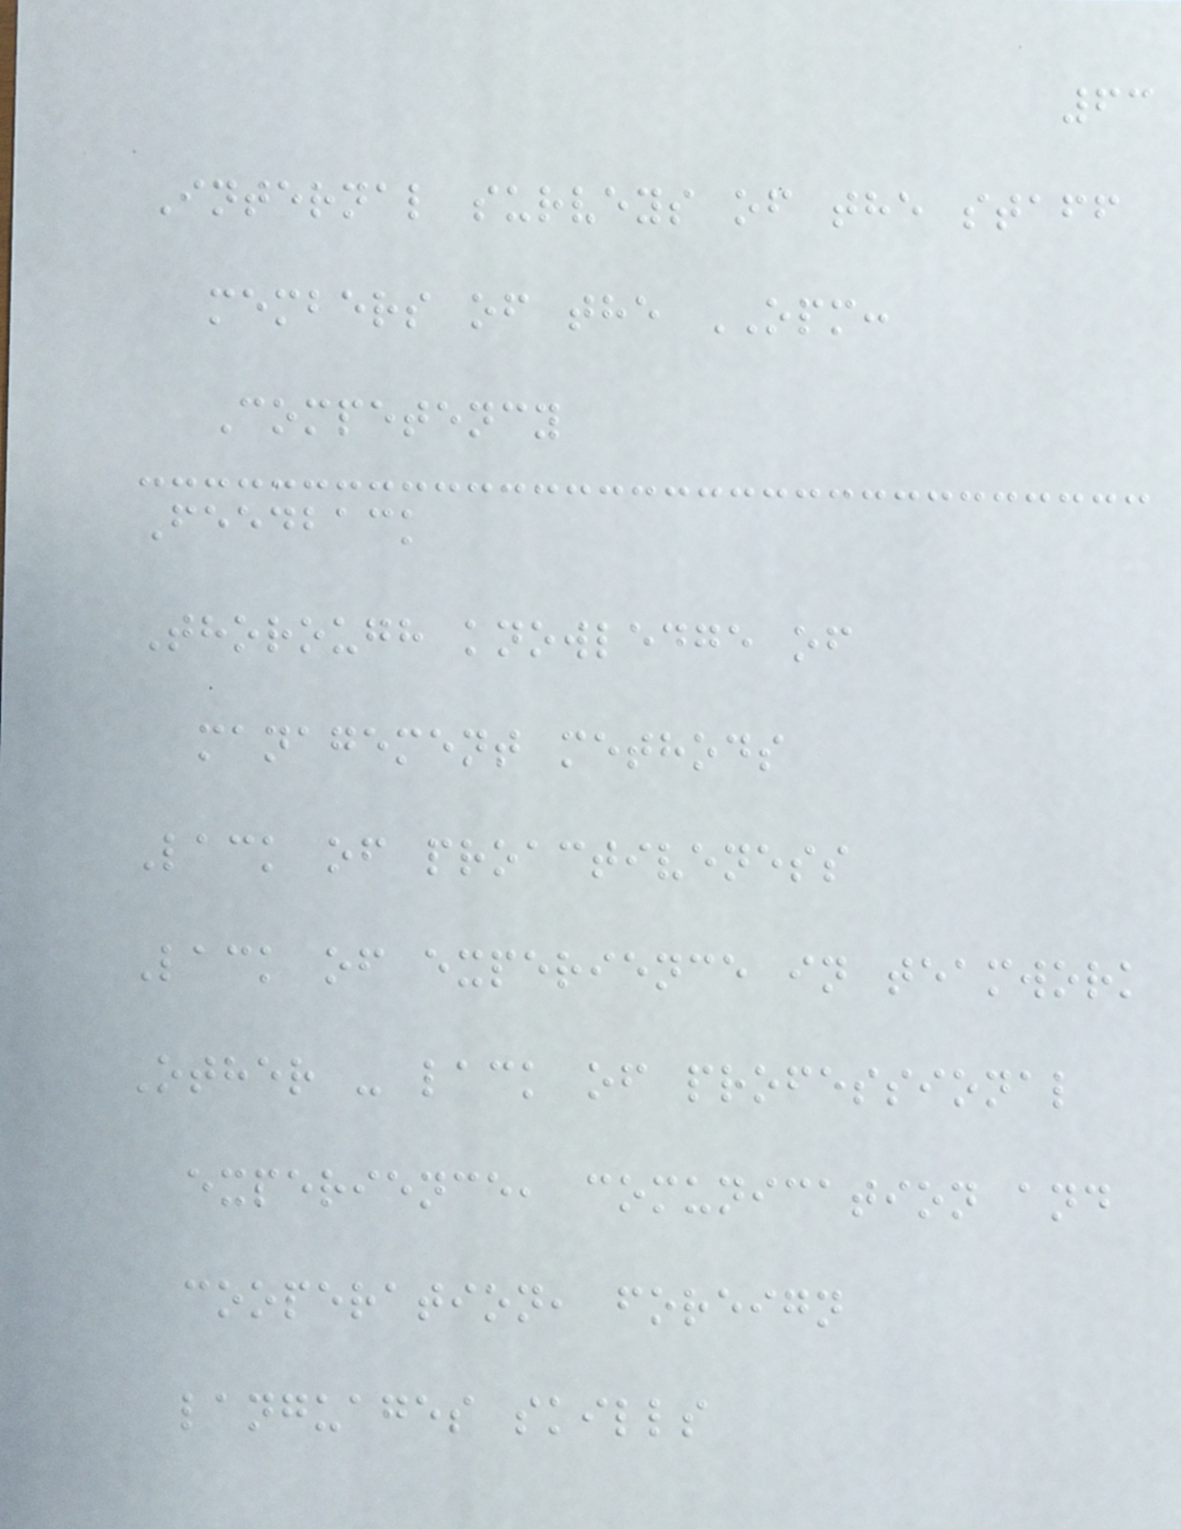63
Internal surveys of the staff
members of the OPM:
Competency
Feedback
Thorough knowledge of
management methods
Lack of proactiveness
Lack of experience in teamwork
Other - lack of professional
experience, comunication and
cooperation, foreign
languages skills
